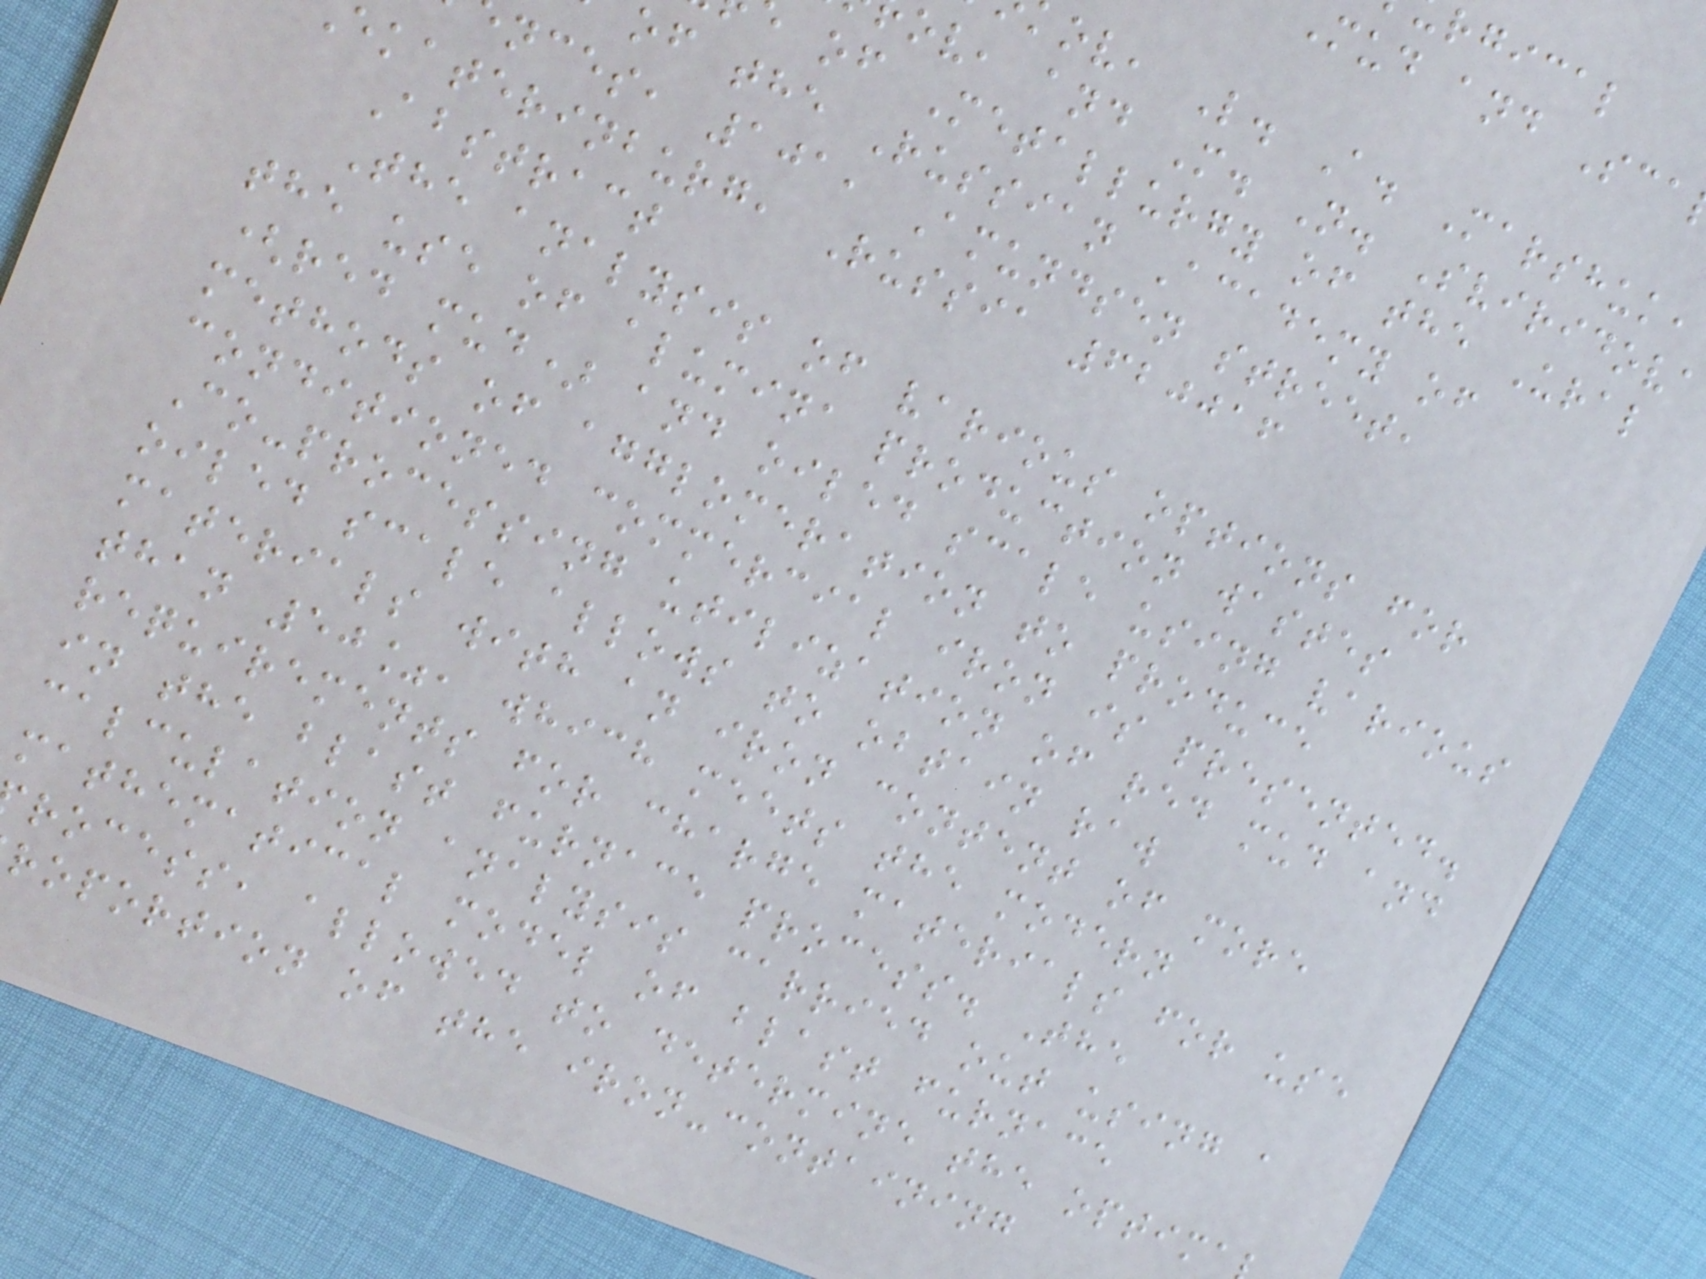mud and Sca
ov, L. A. Marshuk,
ov, and M. N. Sviridova
of Metallurgy of the Ural
of the Russian Academy of
nces, 101, Amundsen street,
ekaterinburg, Russia 620016
Abstract
The analysis of various options for
the use of alumina production wastes
(red mud) and oiled scale using various
methods of agglomeration to produce
conditioned commercial iron is presented.
Co-processing utilization of red mud and
oiled scale allows to obtain raw
materials with an iron content of more
than 50%, which meets the modern
requirements for charge materials for use
in the blast furnace process. The
calculation analysis carried out using a
mathematical model of blast furnace
rocess, allowed to determine the optima
roportion of the iron-containing
